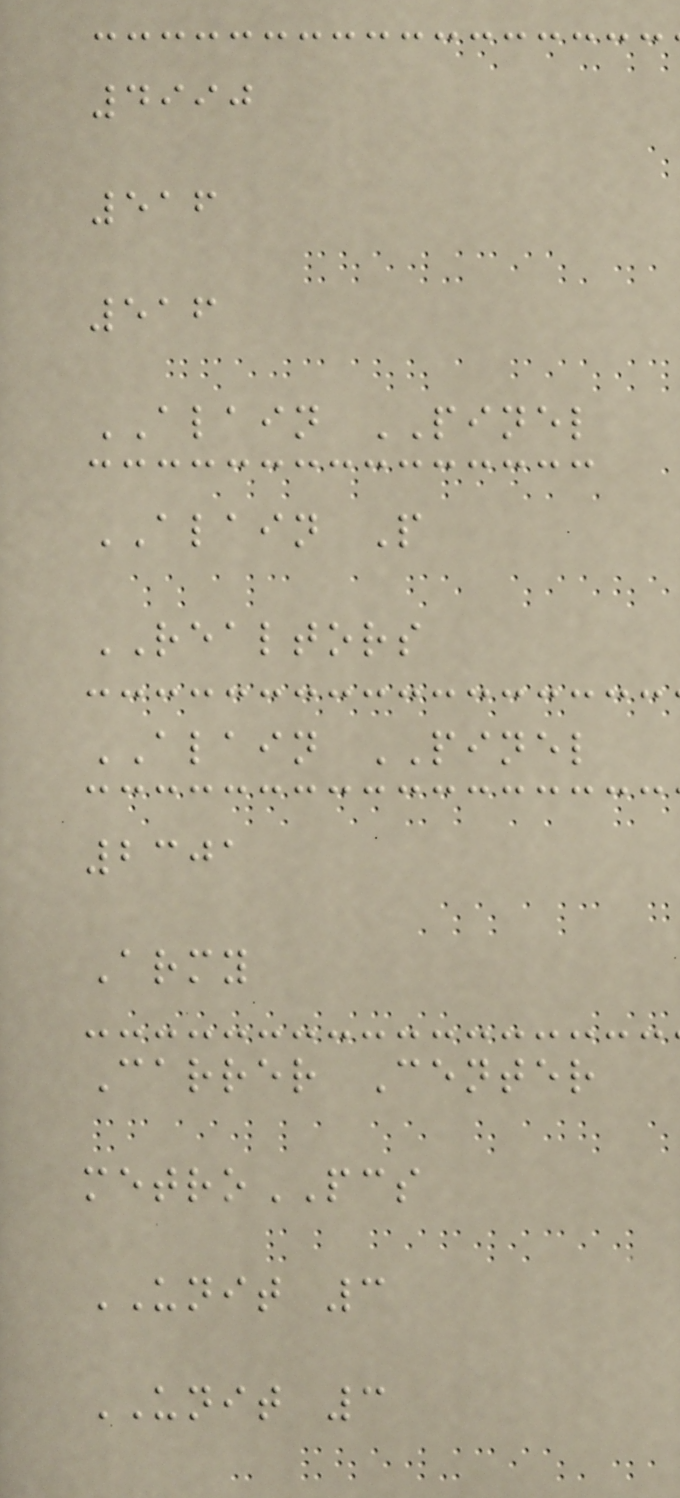4990
516
516
ALAIN PINEL
ALAIN P
REALTORS
ALAIN PINEL
2301
Army
Carrer Center
metroPCS
UNIT 3
UNIT 3
